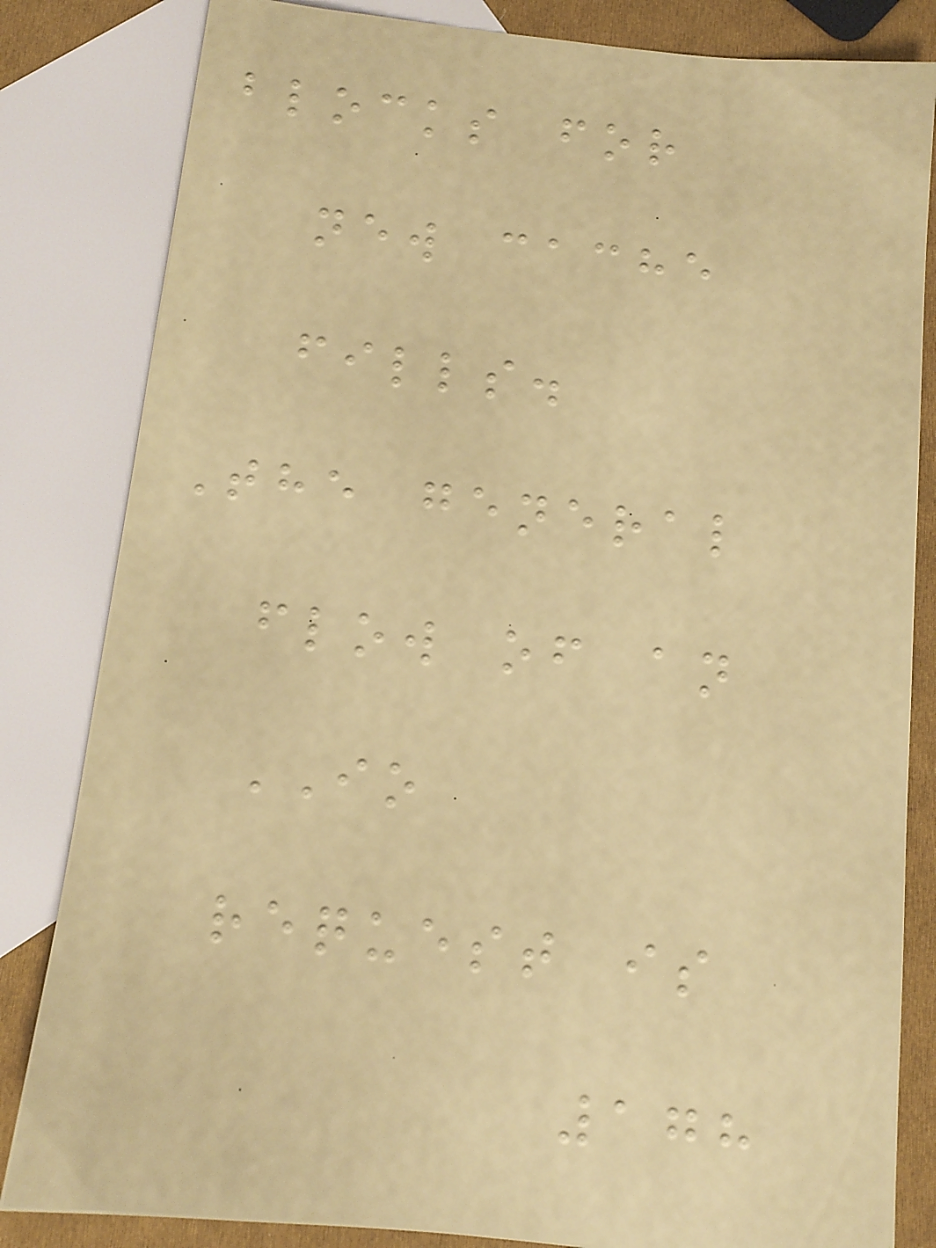blocks for
new cache
fills.
The general
flow of an
IO
request is
178
